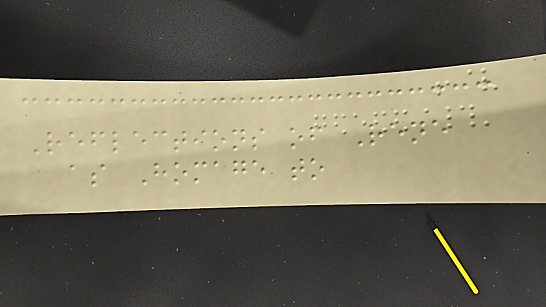Reflections of Rene
as Homage to
